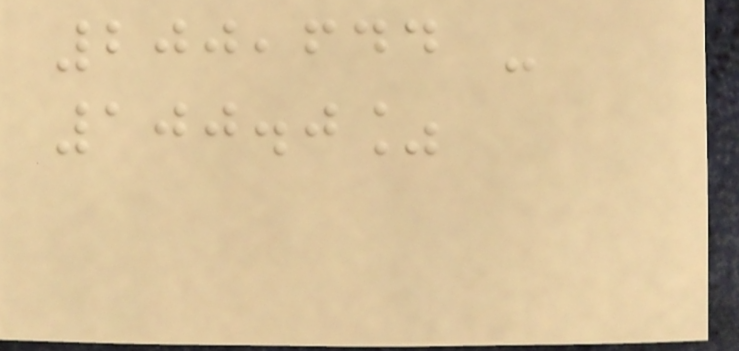200,644 -
100.0%
